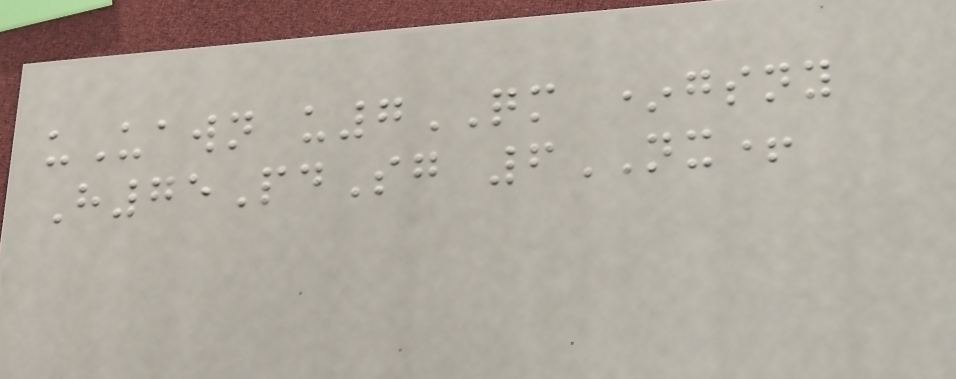uUawn u7QM *gsny
H75PdSg 6NX+
